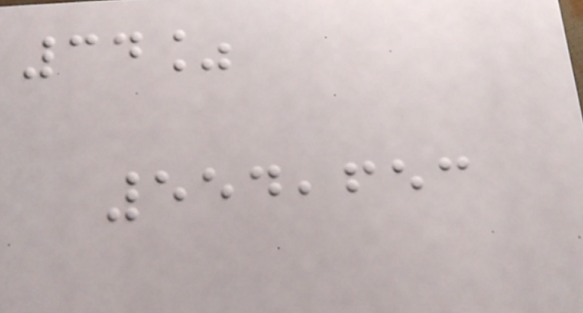34%
554,653
